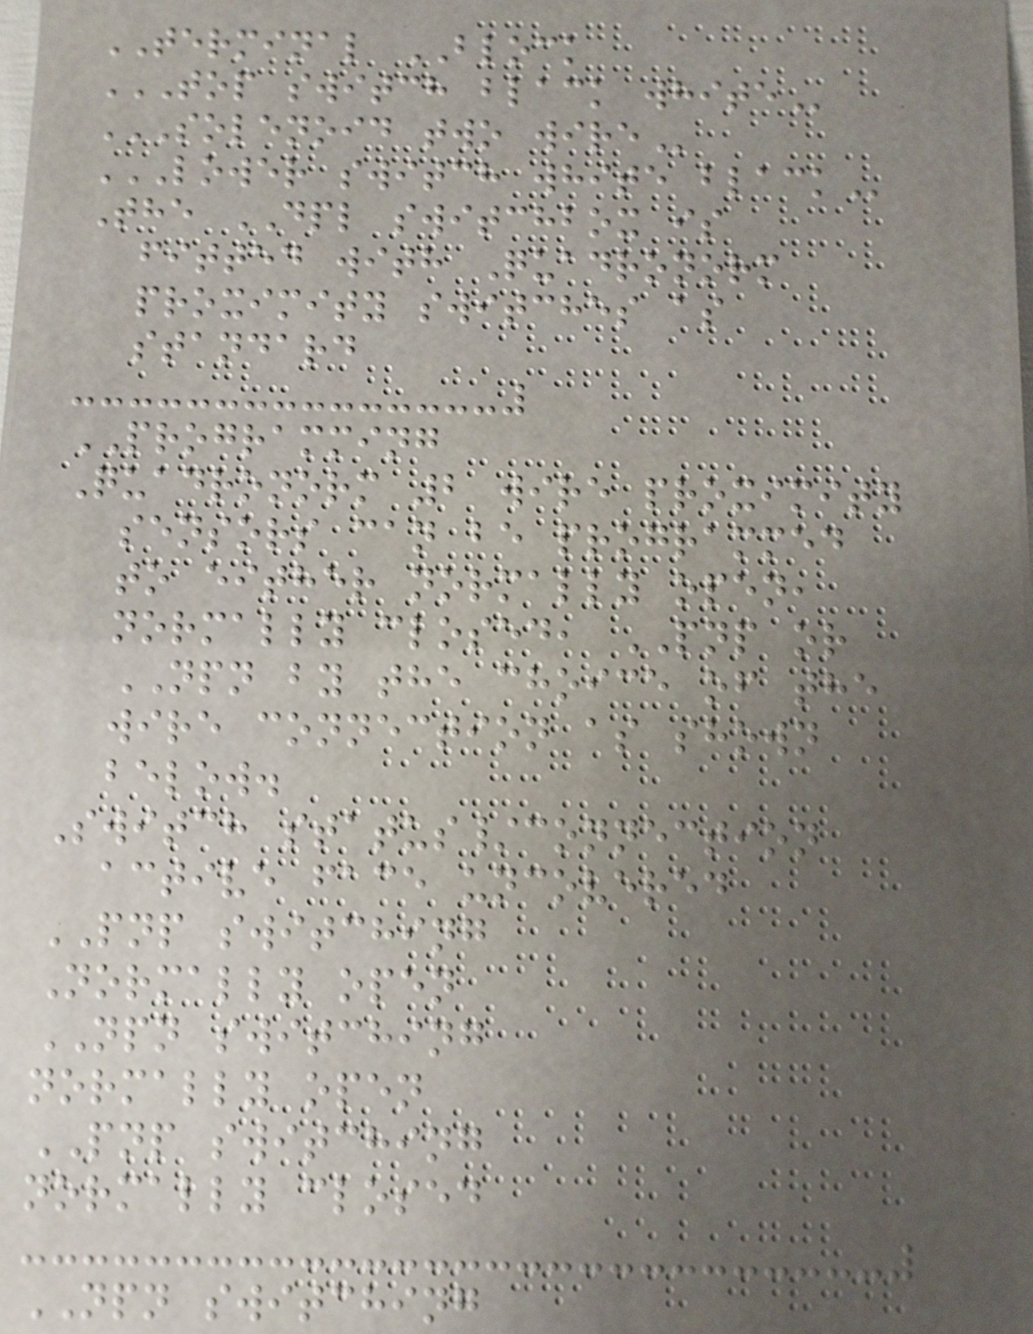TERMINAL BLOCK
TOP SWITCH BLACK WHITE
SOLENOID TWO WIRE
LOWER SWITCH WHITE BLACK
The DPL switchbox is
fitted with Quadronorm
proximity switches as
standard
PROGRAMMING
Quadronorm 2 wire proximity
sensors can be programmed
to either normally open,
normally closed, PNP or
NPN by the choice of the
wire connection as shown
below.
Switch status/connection
active face uncovered
PNP switching
Normally open
NPN switching
normally open
PNP switching
normally closed
NPN switching
